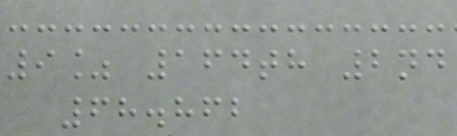9% 164th 2nd
68.862
